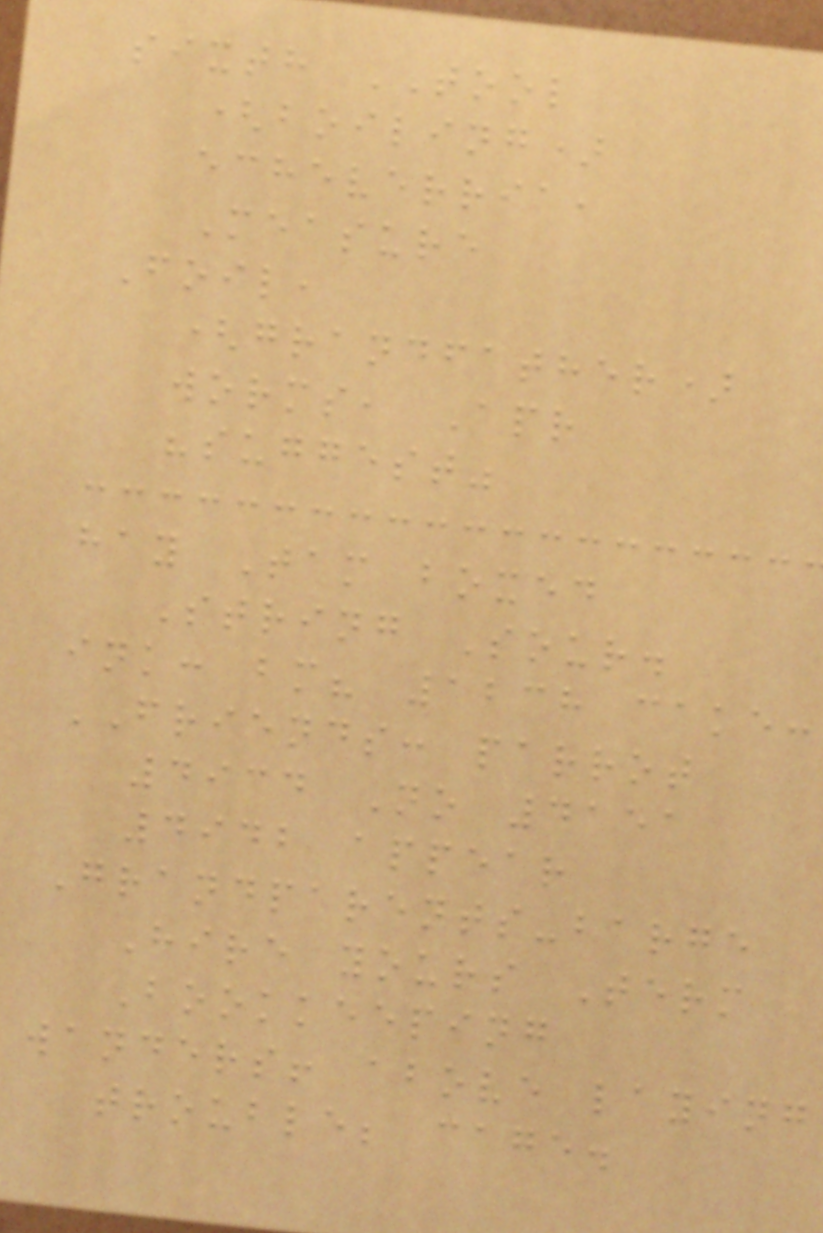sixth TOOL
(boiling)
echeverria,
Measure
Foil,
(grandfather)
worms, Apr
"suggest"
hay Tam boxed
String Sour.
ink: bm? 1238 cake:
FRIENDS: parrot
4934 No 4151
4942 appear
Grandparents-barge
Hire yours Term
Bookkeeping
wanders! above laying
trouble; cage.
